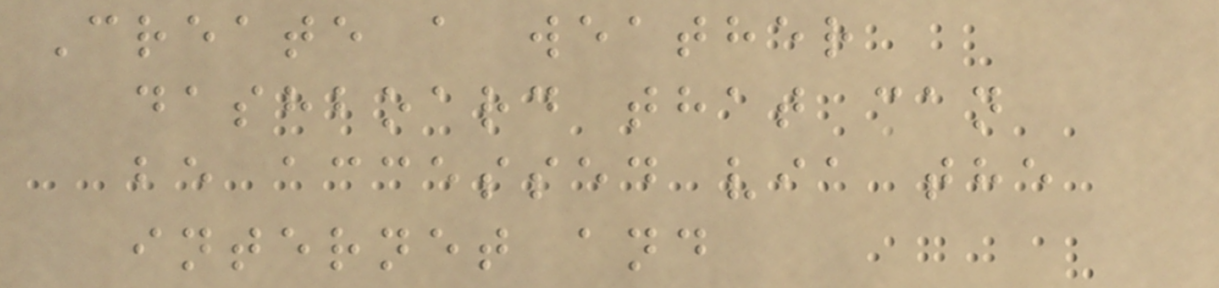Create a weather
dashboard that can
be accessed via the
internet and
